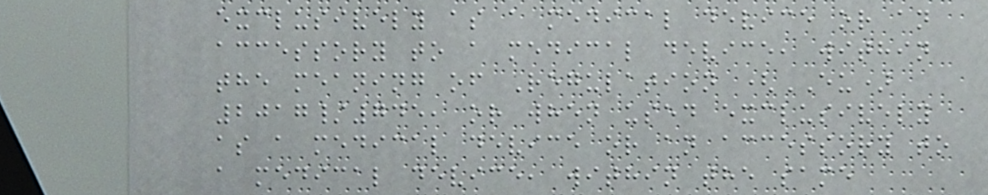exclusively as a medical device or an
accessory to a medical device, within
the meaning of Regulation (EU)
2017/745, or when used exclusively
as a medical device or an accessory to
a medical device, within the same
